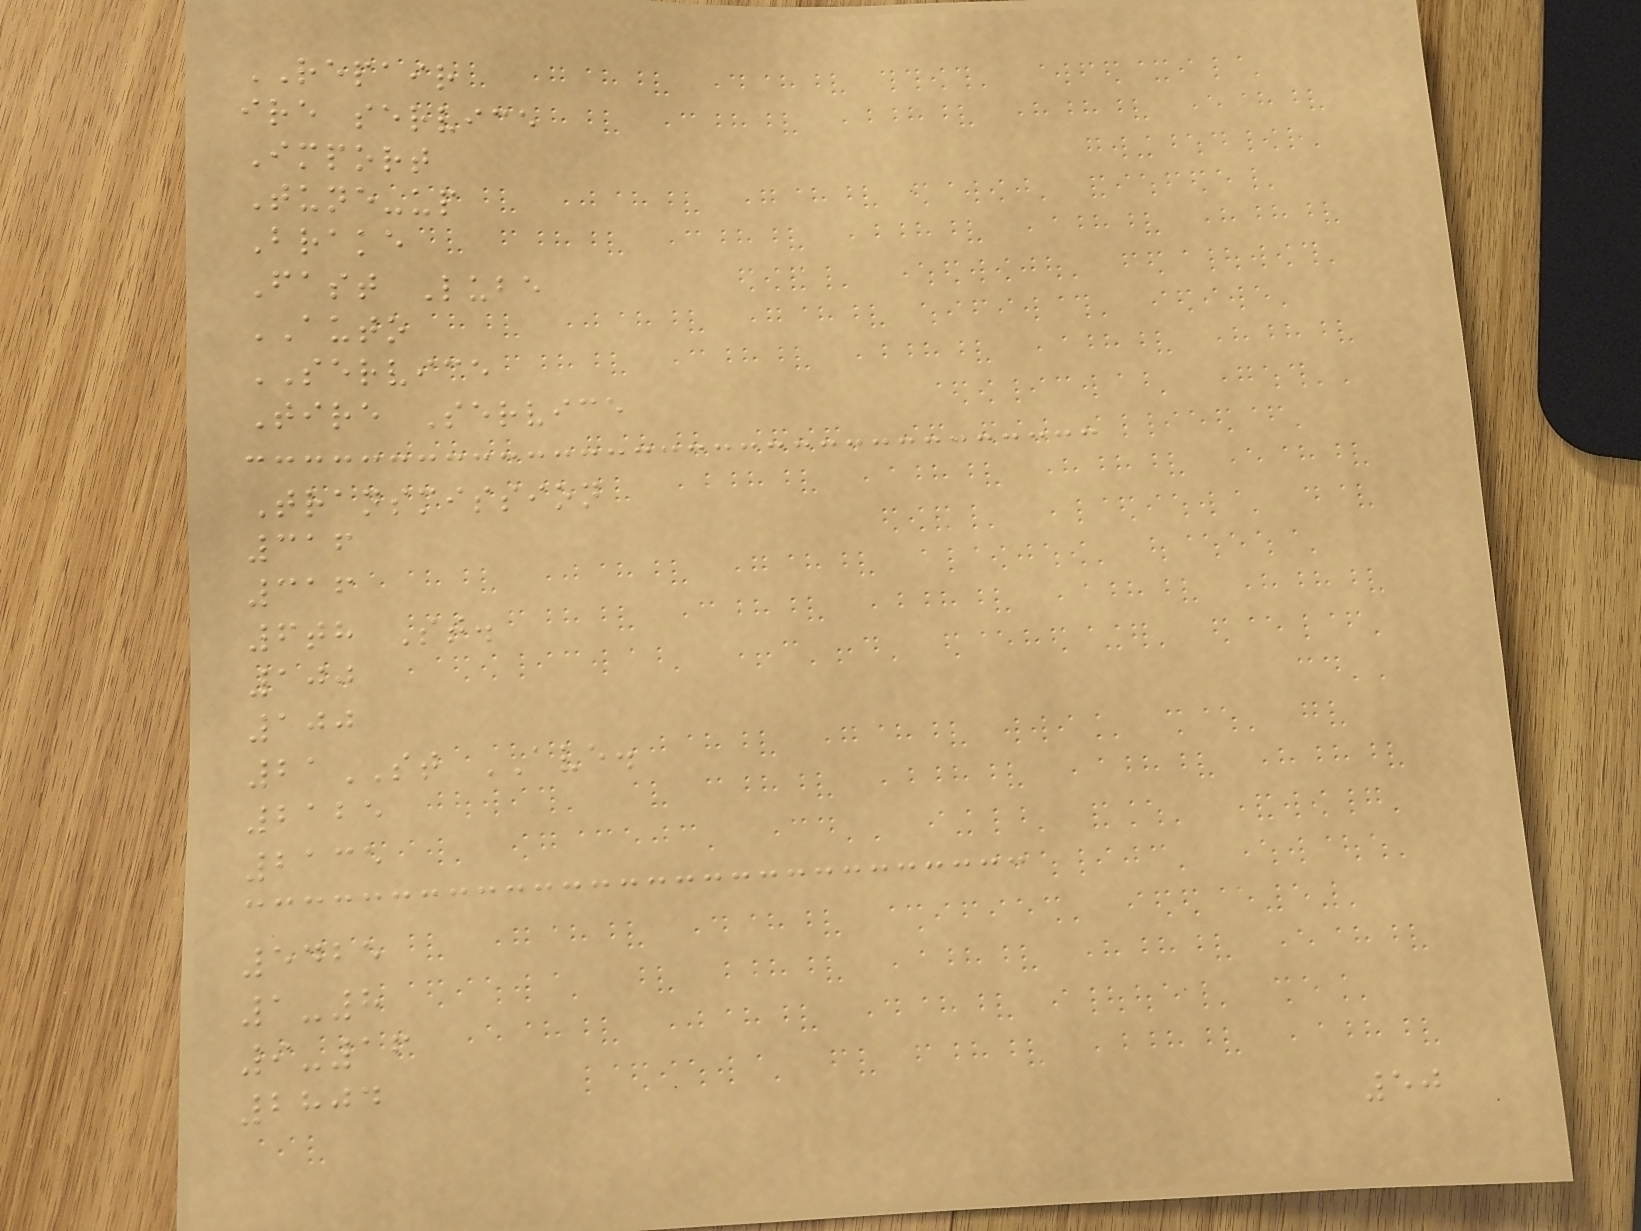REPAIR
ire service
Import
Tune-up
Brake
Fast Lube
AUTO
SERVICE
Tire Service
Transmission
316
316
6th St.
100
100
21ST AVE.
2125
2135
5425
1-8
9-16
2804
50
